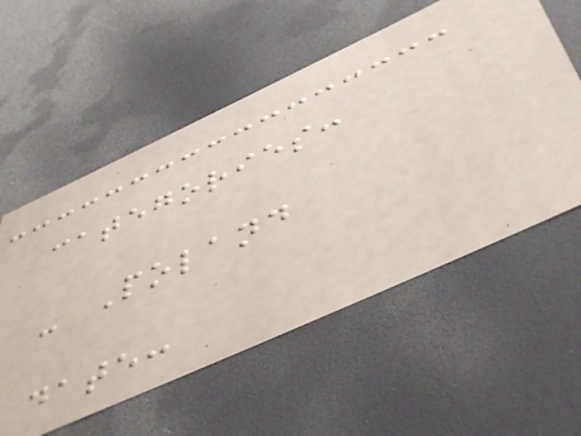categories:
- Poland
date:
